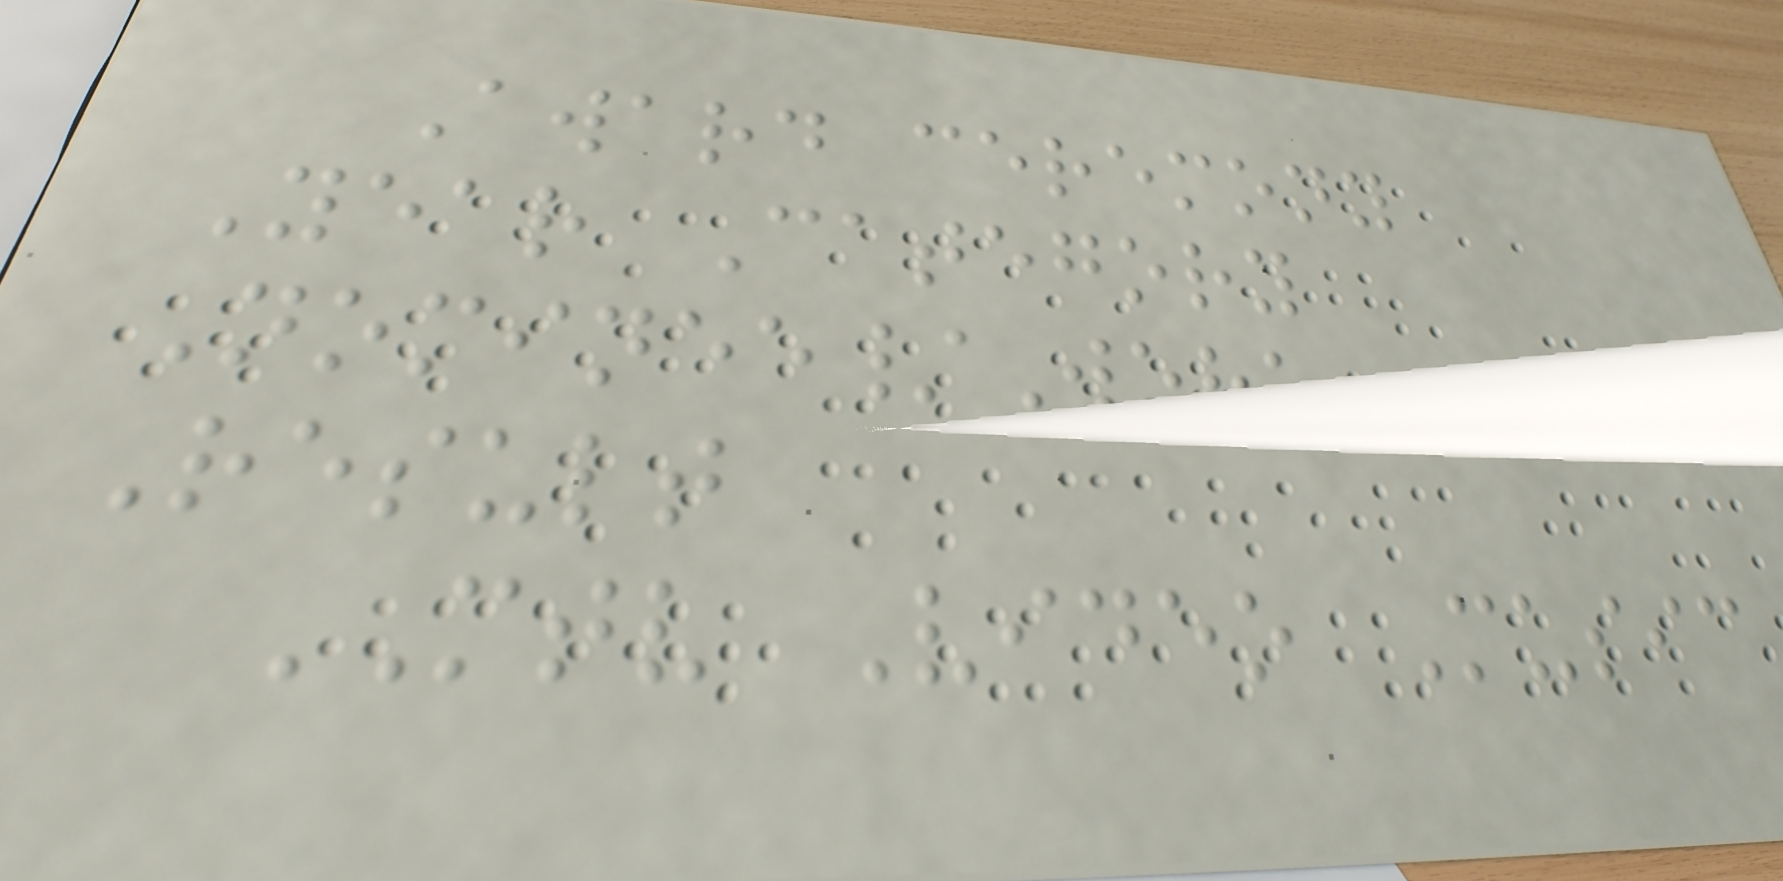Award ceremony
Year Category
Nominee/Work
Result
MTV Video Music
